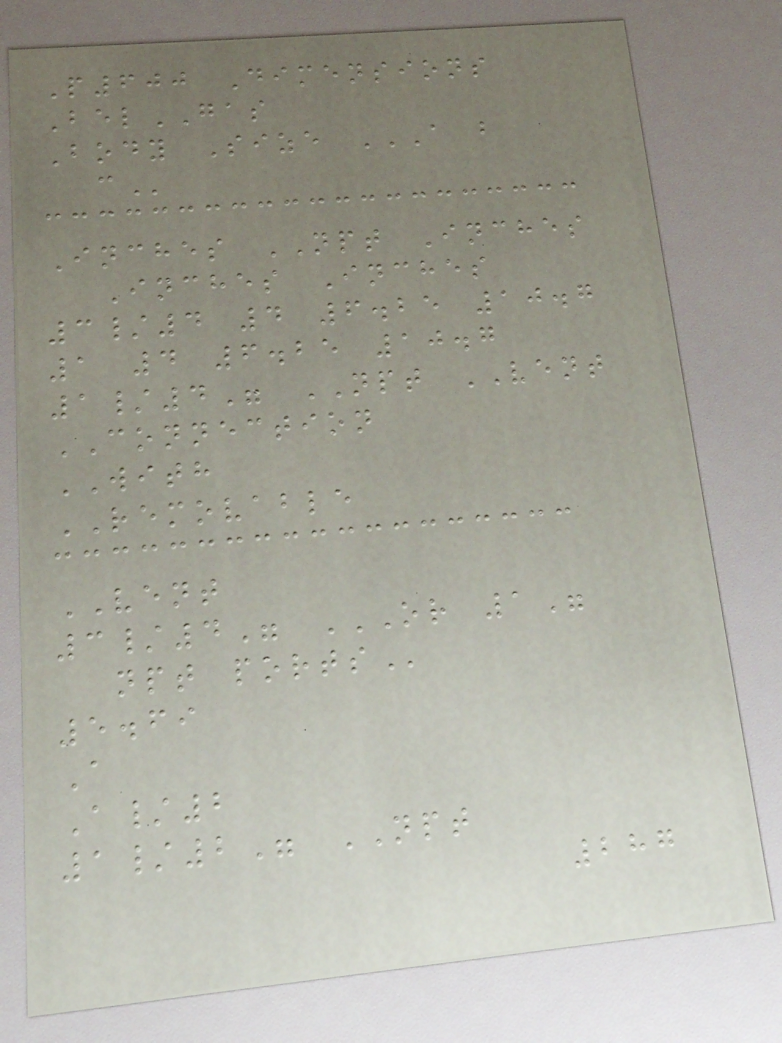P600 Dimensions
BelGAS
Body Size A B
C
Inches NPT Inches
Inches Inches
3/4 4 6.25 10.7
1 4 6.25 10.7
1/4" NPT VENT
CONNECTION
WITH
REMOVABLE
VENT
3/4" OR 1"
NPT PORTS
5.69
A
A/2
1/2" NPT
287
